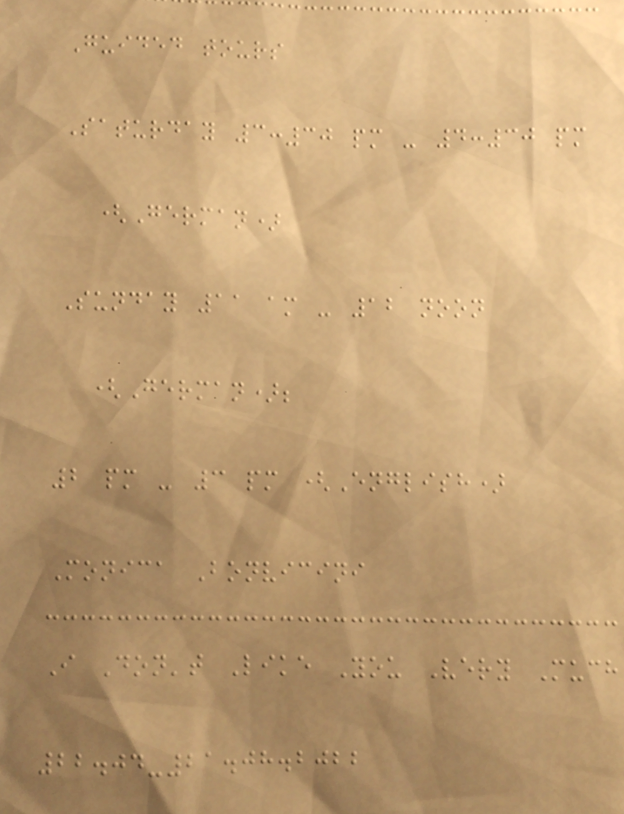Guided tours
Saturday 3:30 pm - 4:30 pm
(German)
Sunday 11 am - 12 noon
(German);
2 pm - 3 pm (English)
Monica Bonvicini
I Don't Like You Very Much
22.04-21.08.2022
